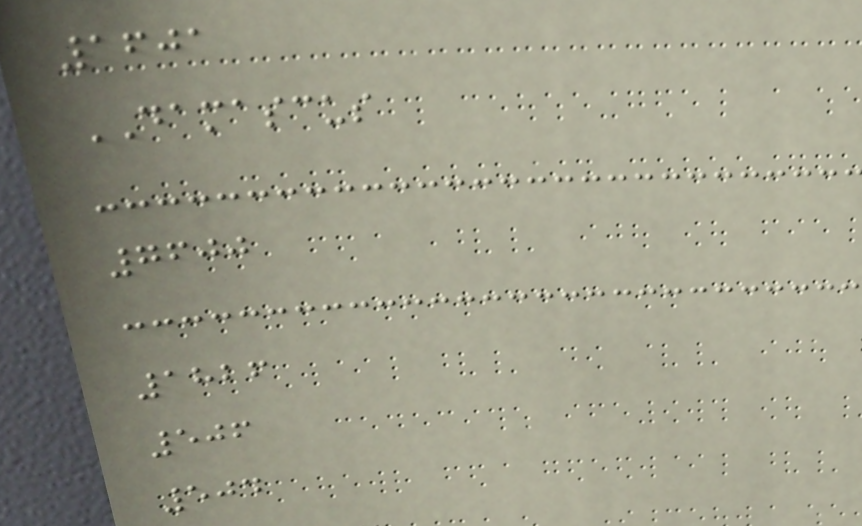1601
DAMASCUS
7600
1826
506
504
